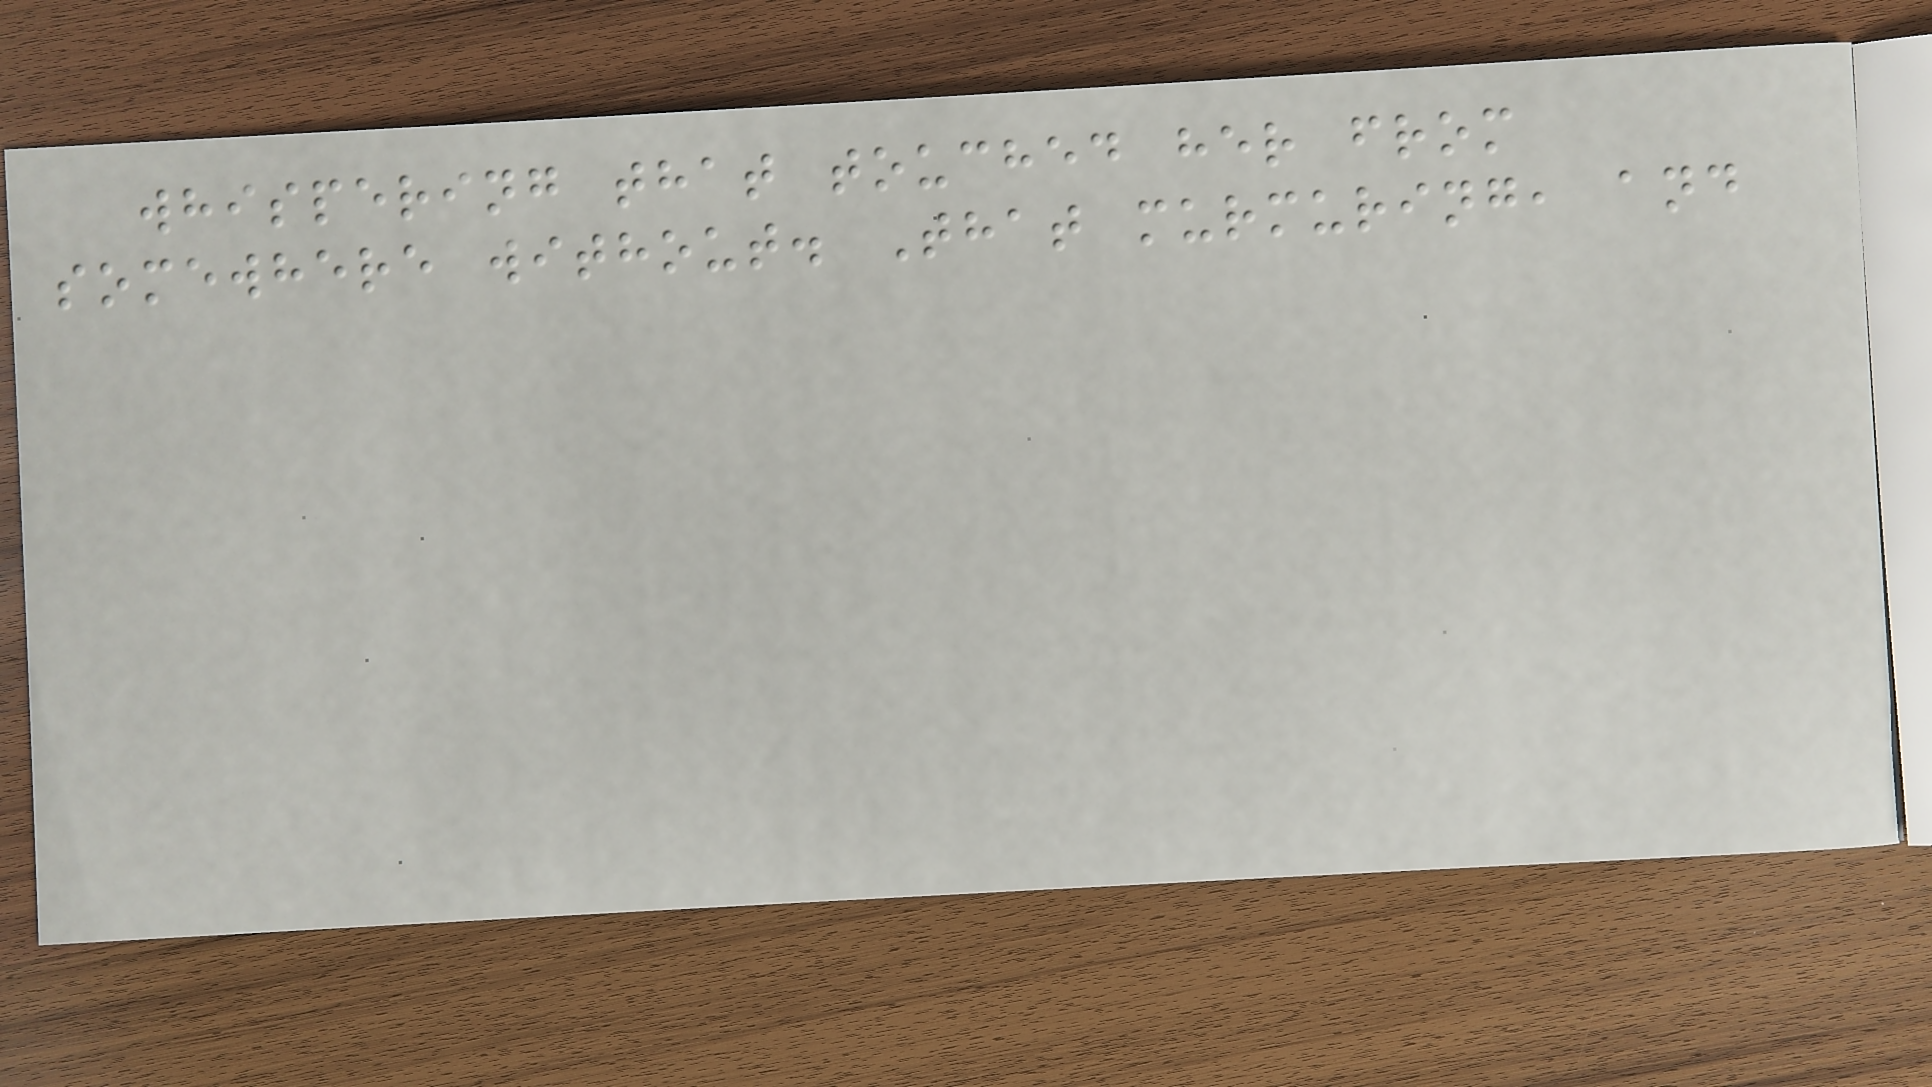whispering that touched her from
somewhere without. That murmuring, and
